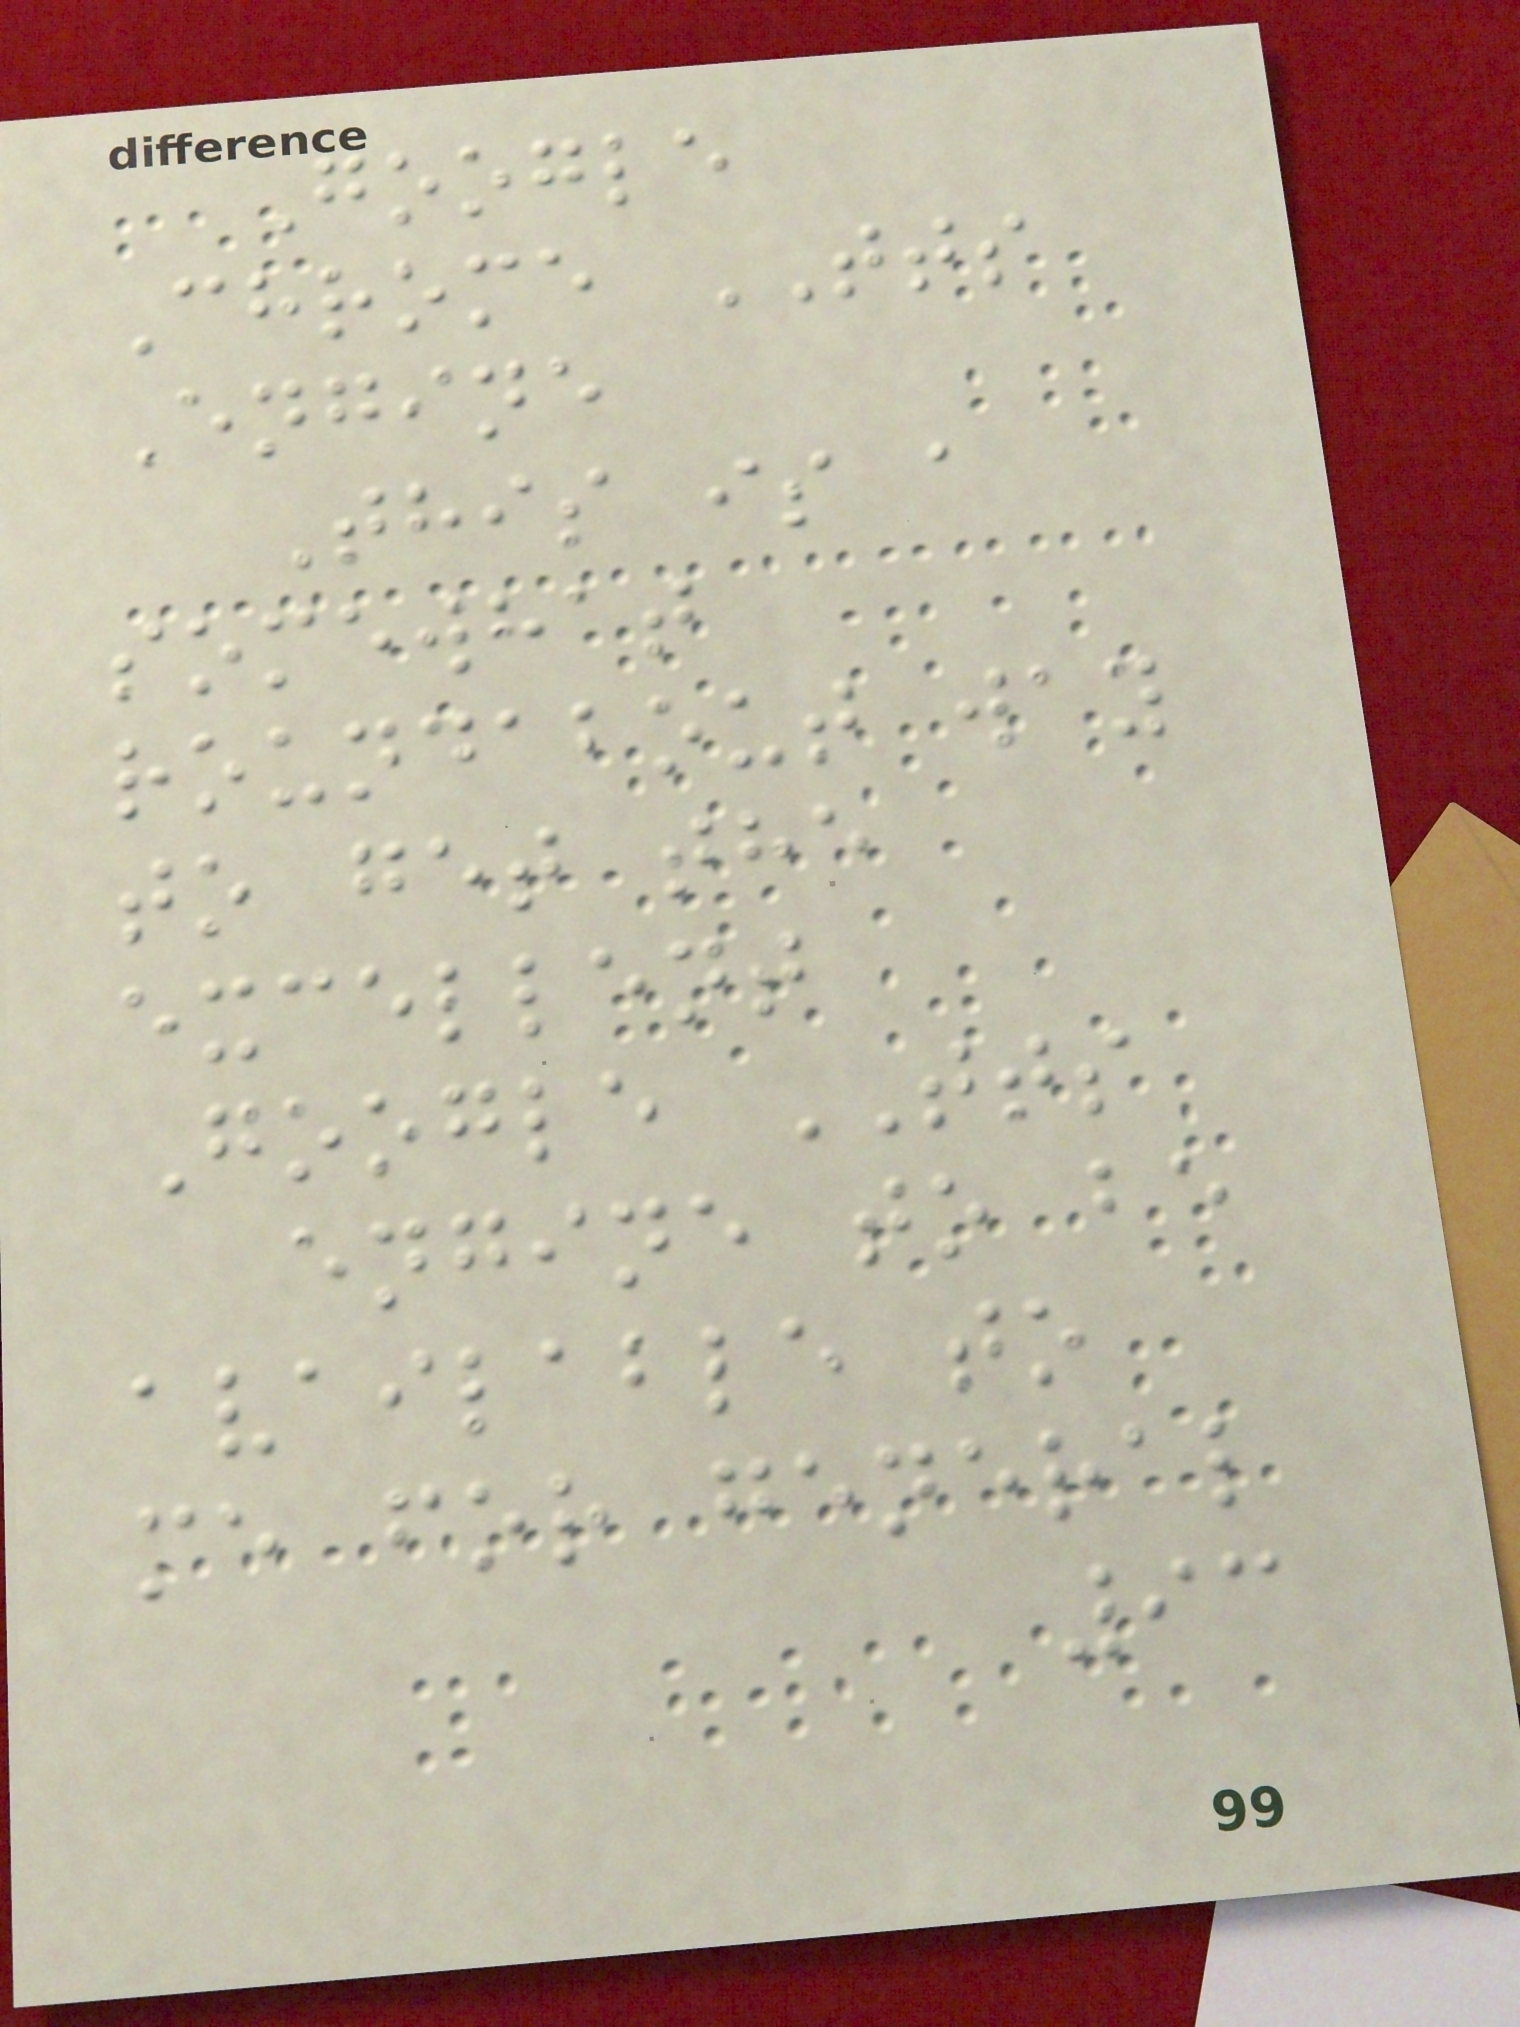Google
Chrome TTS
Engine
This is a
somewhat
roundabout way
to get the
excellent
Google TTS
engine to be
available to
me for general
93
